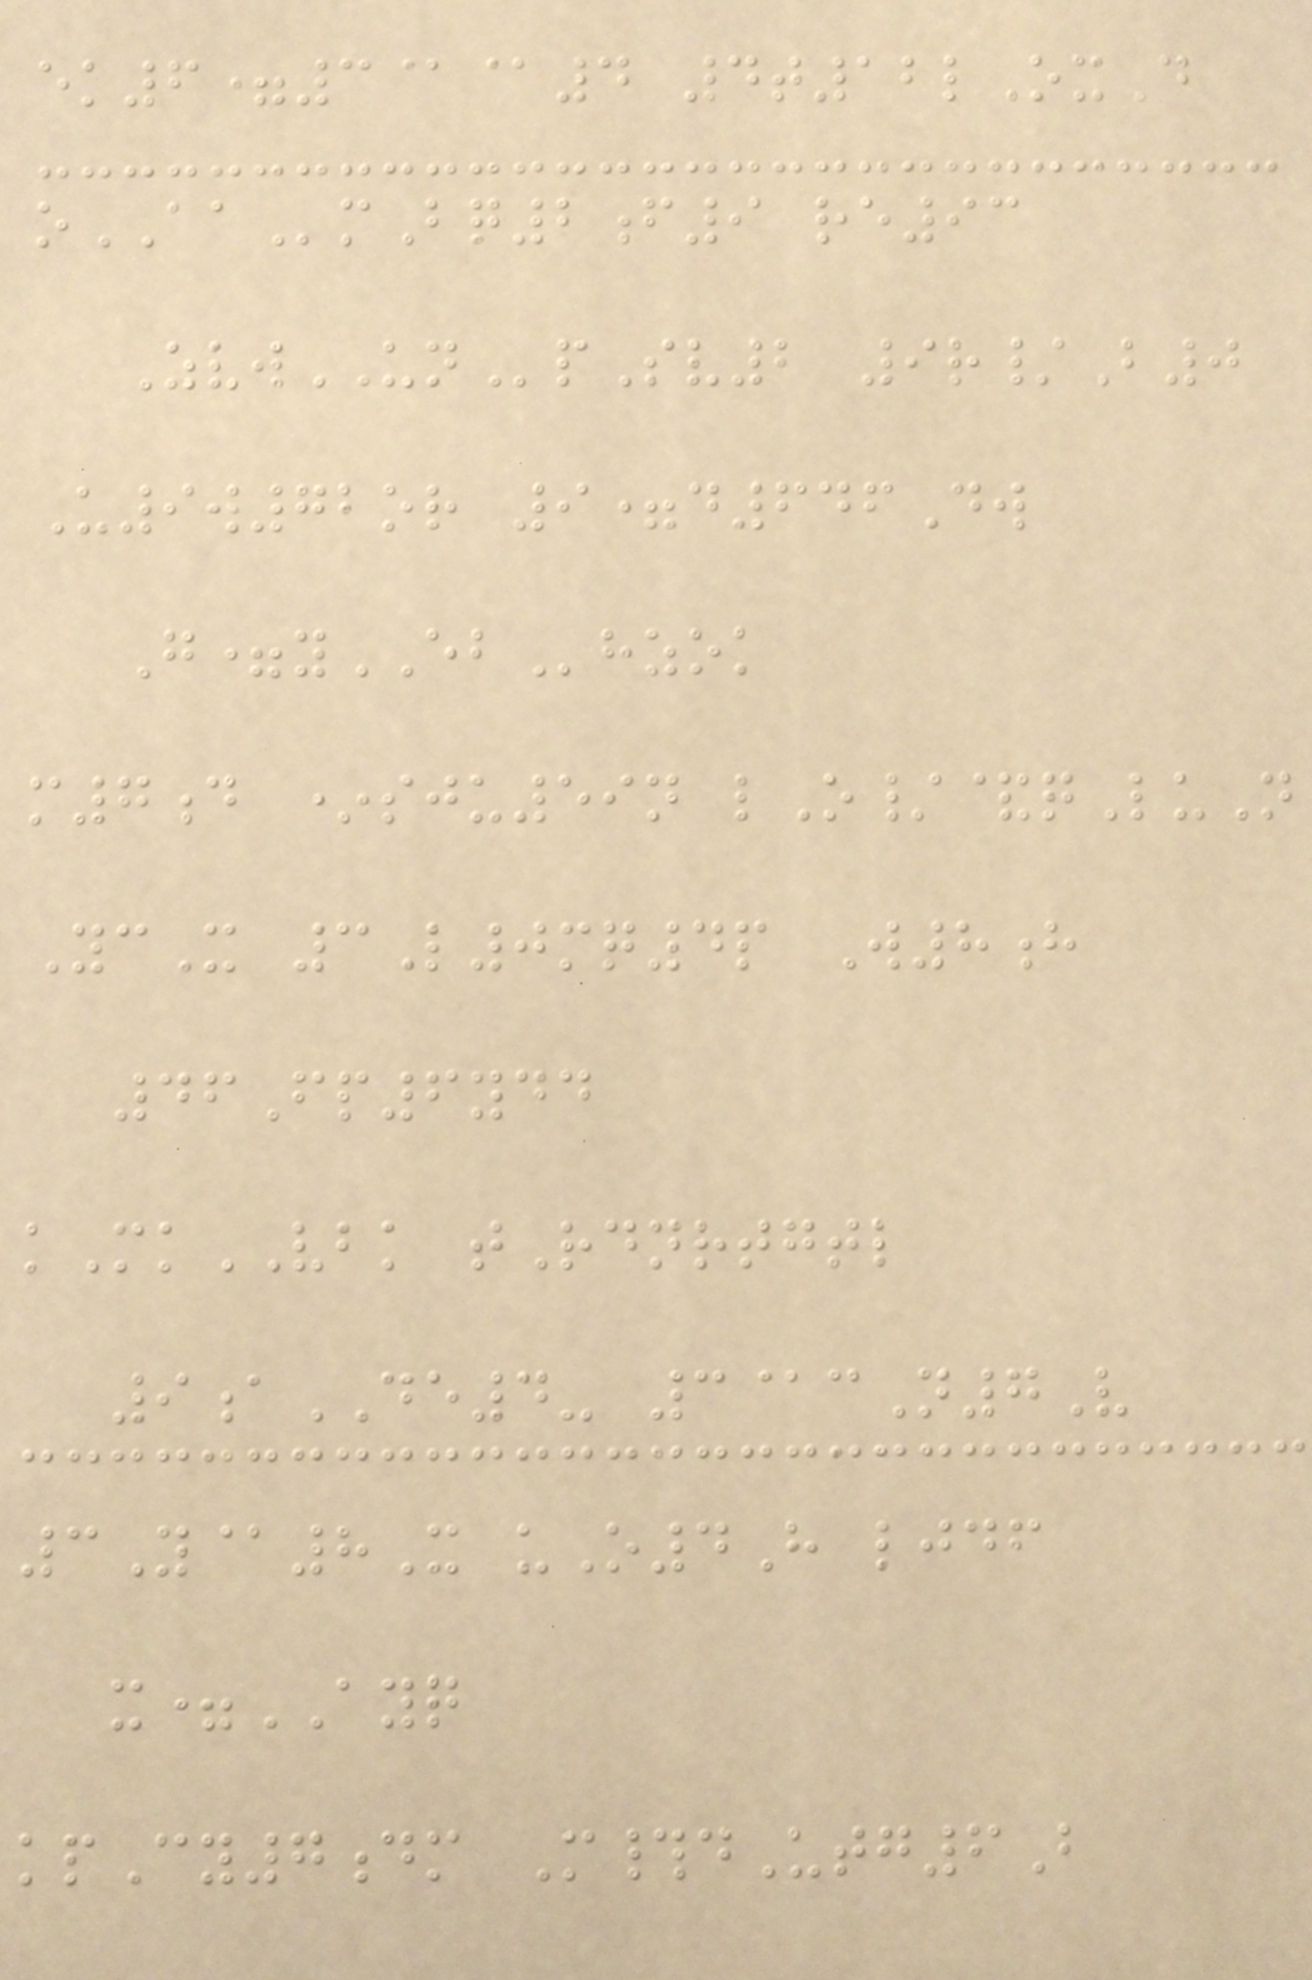ek6=3@@4 4t12lOxD
oAAmBq2f9 re93
ZvwUNpSv2 9r/B0
U9w72or 9=d646Dw
G=yEBhzok
m7d *sju59n lO/&qLuN
YcX 3L0mq4p W8h
46Fp6ydd
kMkVBK tRdnrtgtl
9aDE4- 3@cN7V
3Y@8X uO4H ljdf
x=AYQ
kpCy7dm M#dUtg6B
